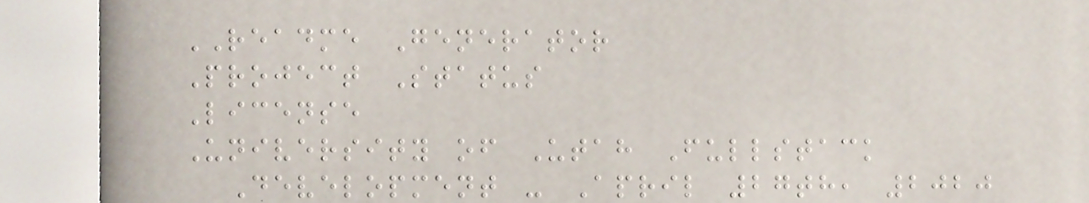README Generator
Project Status
License
University of Utah Fullstack
Development - April 27th, 2020
